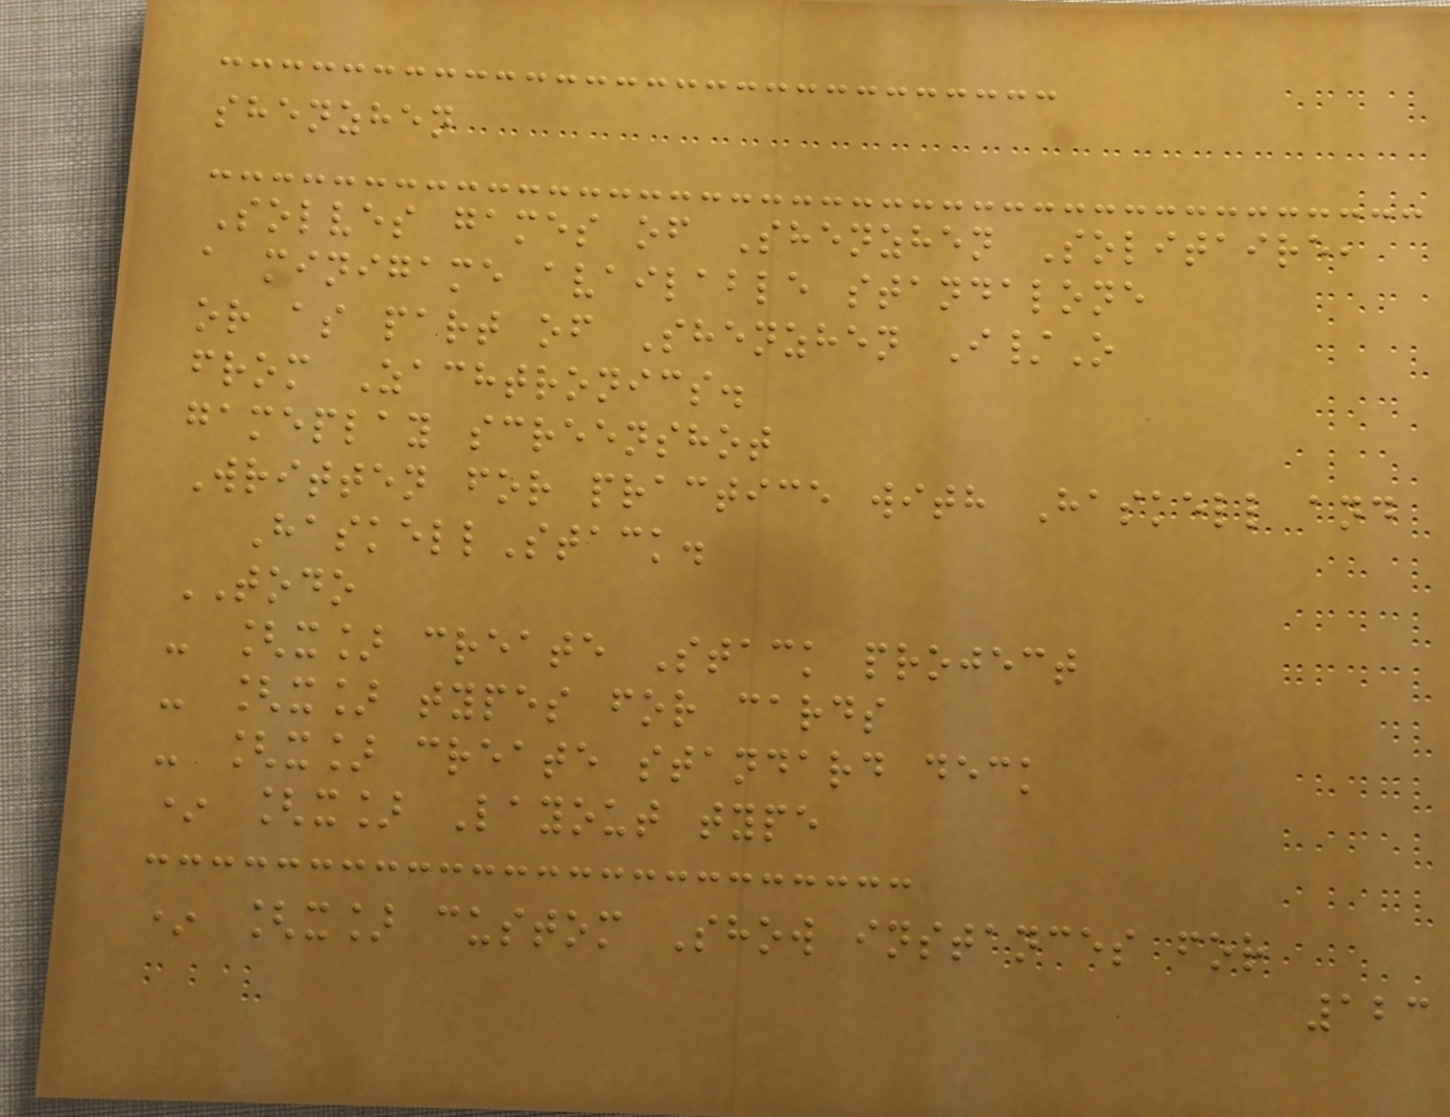shenzhen
Solves games of Shenzhen Solitaire,
a minigame available standalone
or as part of Shenzhen I/O
from Zachtronics.
gameplay screenshot
Written for practice with Haskell and
HaskellStack.
TODO
- [x] create Stack project
- [x] types for cards
- [x] create standard deck
* [x] Layout type
* [x] custom Show instances for
123
